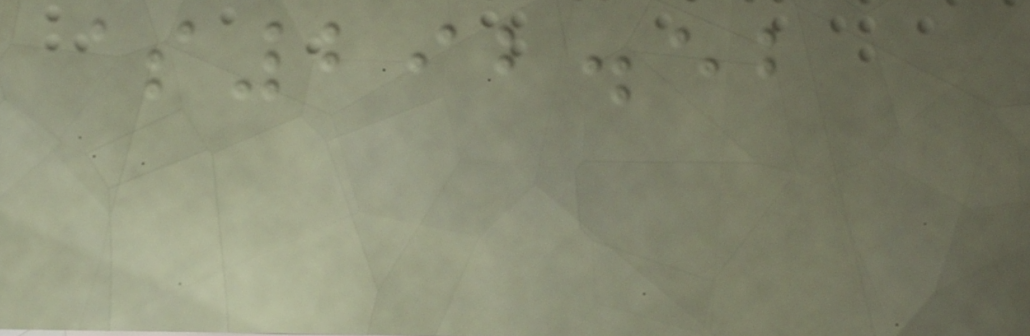$292.52
